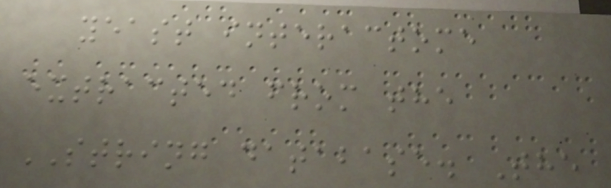yeast interactome
extracted from the
STRING database. The
